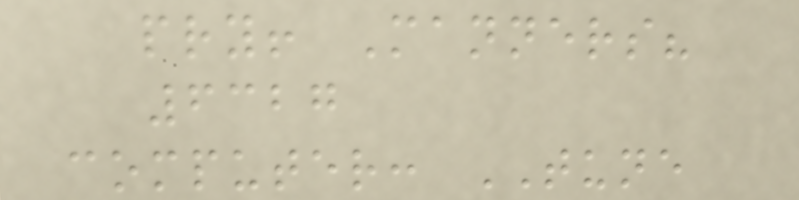pry! Manners?
6327
computer: TUNE
